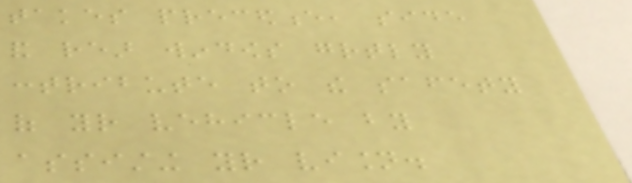takes precedence, side
and rear windows greatly
contribute to the safety
of your vehicle by
assisting your vision.
